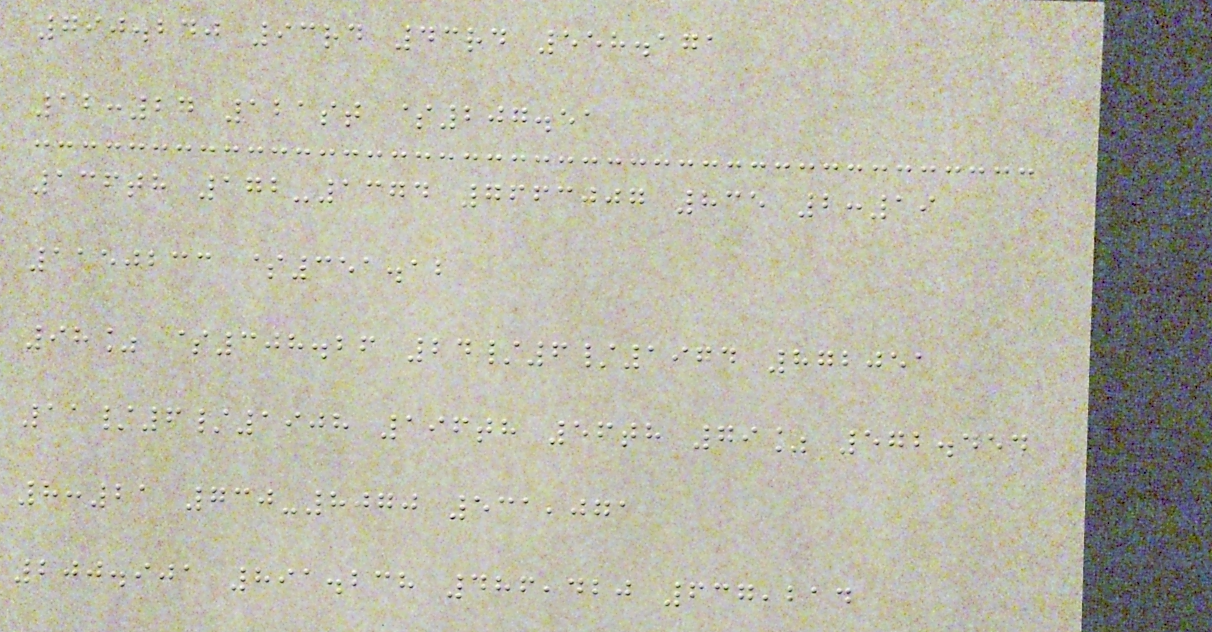790.240 93rd 43rd 558.171
12:27 121st $207.51
136th 172-1374 7663007 835 2:19
1150233 $351.12
98% $308.26 24/6/1974 872051
11/6/1908 196th 56th 79% 572.454
8:21 730-8070 531,071
200.901 891.238 486,420 637,214
